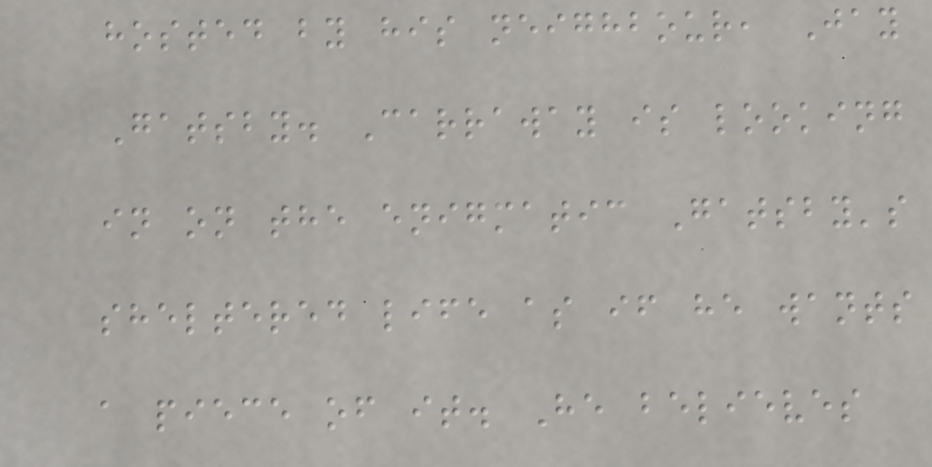hosted by his neighbour, Jay
Gatsby. Carraway is looking
in on the enigmatic Gatsby's
sheltered life as if he wants
a piece of it. He believes
